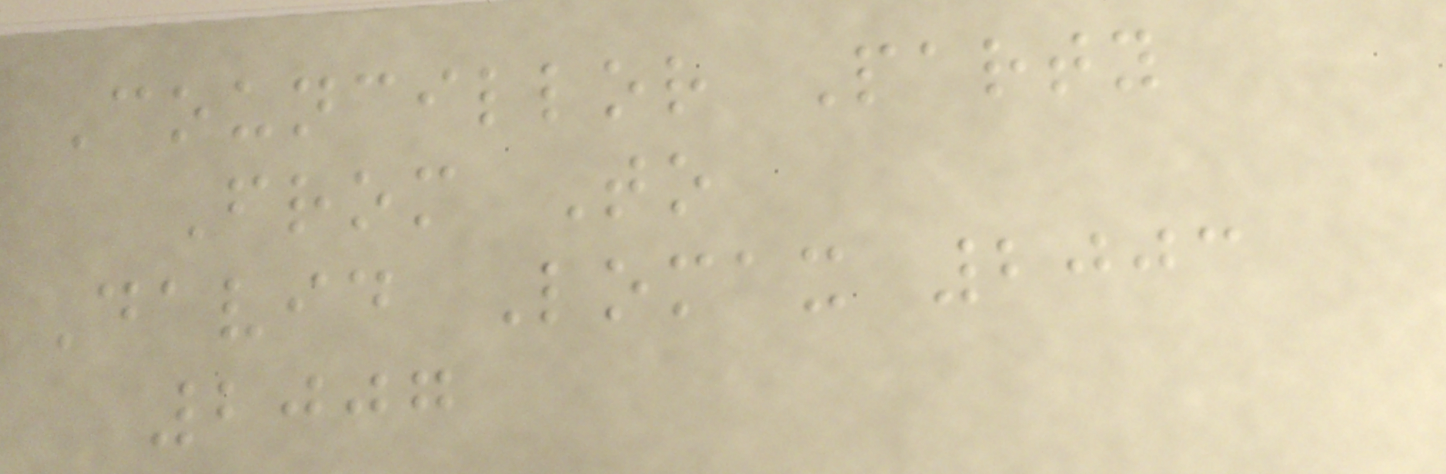Councillor Party
From To
David Lomax 2003
2007
